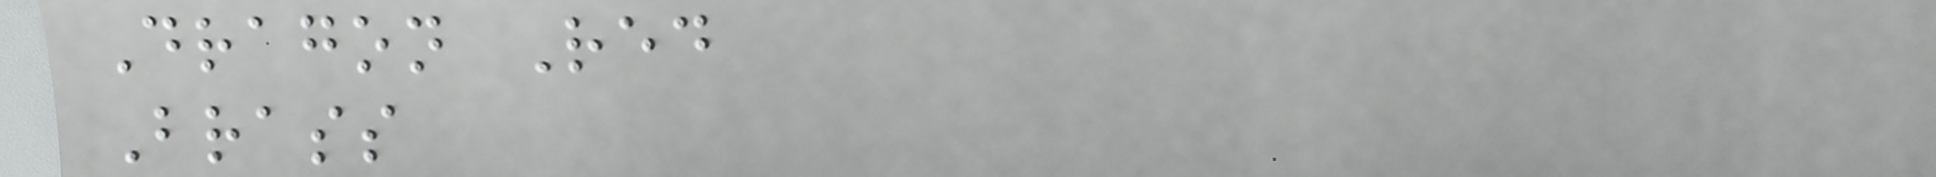Dragon Red
Brass
